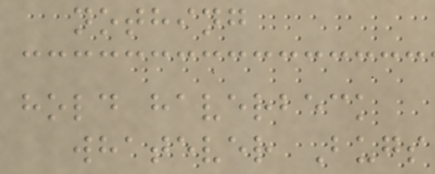nothing
hold haverbeck
whatever Bugs
